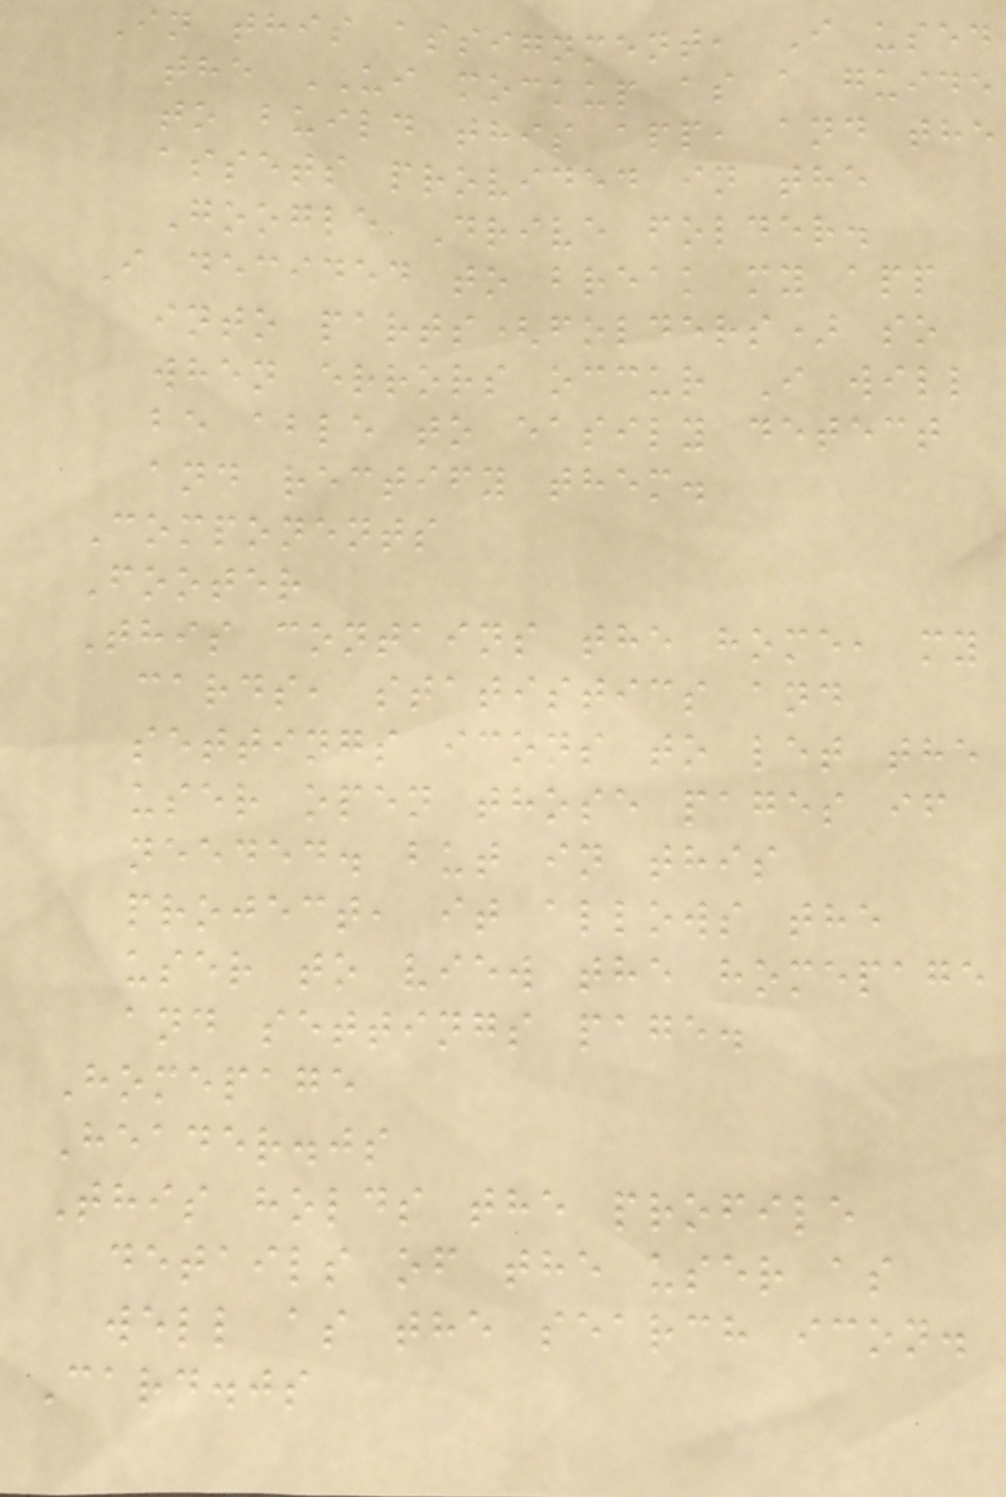In this assignment, I used
the UI mockup as a guide
to build this app, and the
assets provided in the
Google Drive folder.
I decided to break my app
into parts(folders) so
when errors occur I will
be able to easily detect
and rectify them.
Components
Footer
This contains the home, my
cards, statistics and
settings icons to let the
user open those pages if
needed. but in this
project, it allows the
user to view the homepage
and settings page.
Homepage
Header.js
This holds the profile
details of the user as
well as the search icon.
Card.js
